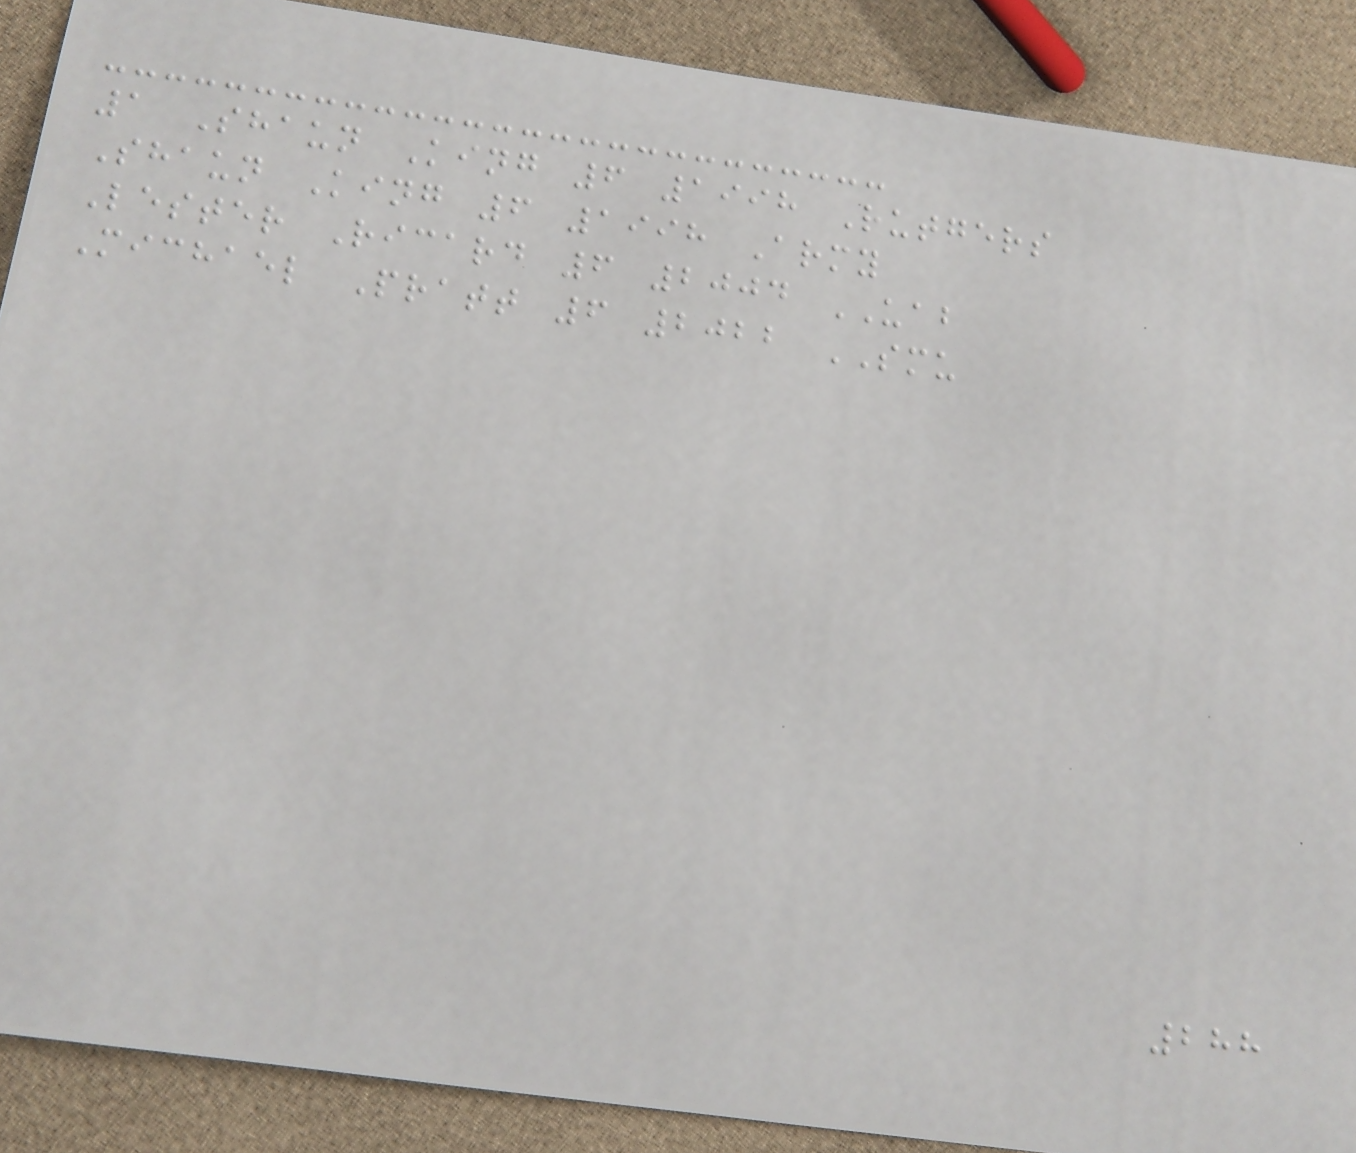1 Shaun King 6 1998 Rutgers
Shaun King 6 1998 Army
Lester Ricard 6 2004 UAB
Michael Pratt 6 2022 SMU
288
